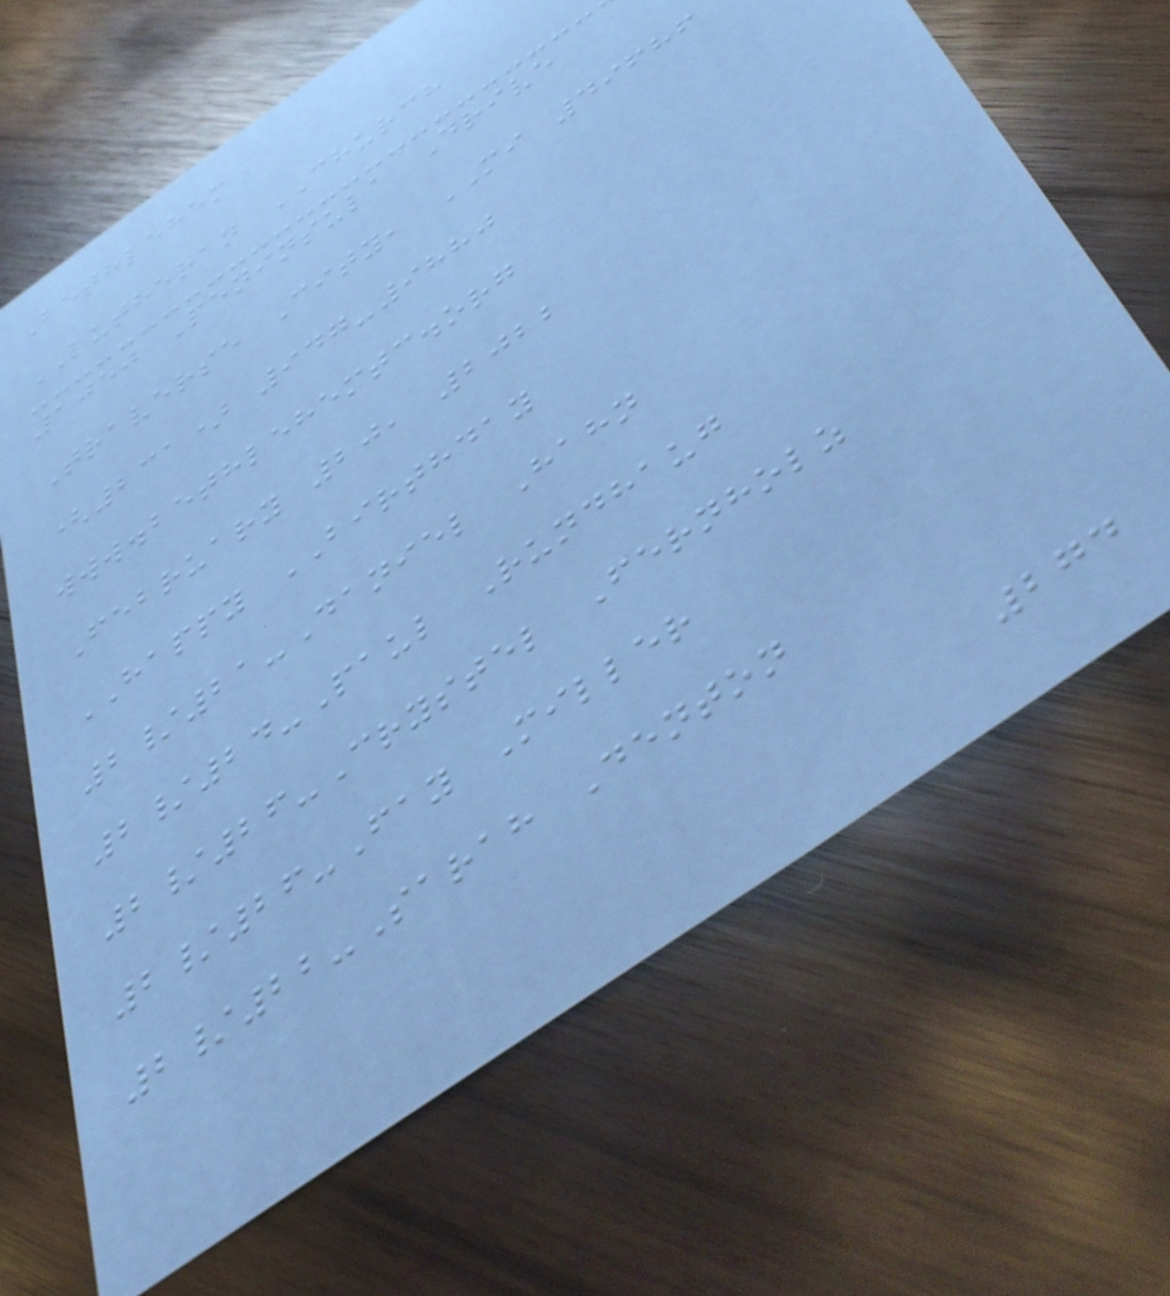Bethlehem
LUTHERAN CHURCH
1050 Peninsula Drive
Traverse City, MI 49686
(231) 947-9880
www.bethlehemtc.org
February 20, 2022
HAPPY BIRTHDAY
2/21-Daniel Hahn
2/24-Paul Rundhaug
2/26-Crystel Fernholz
2/26-Fay Miller
2/22-Sarah Denton
274
